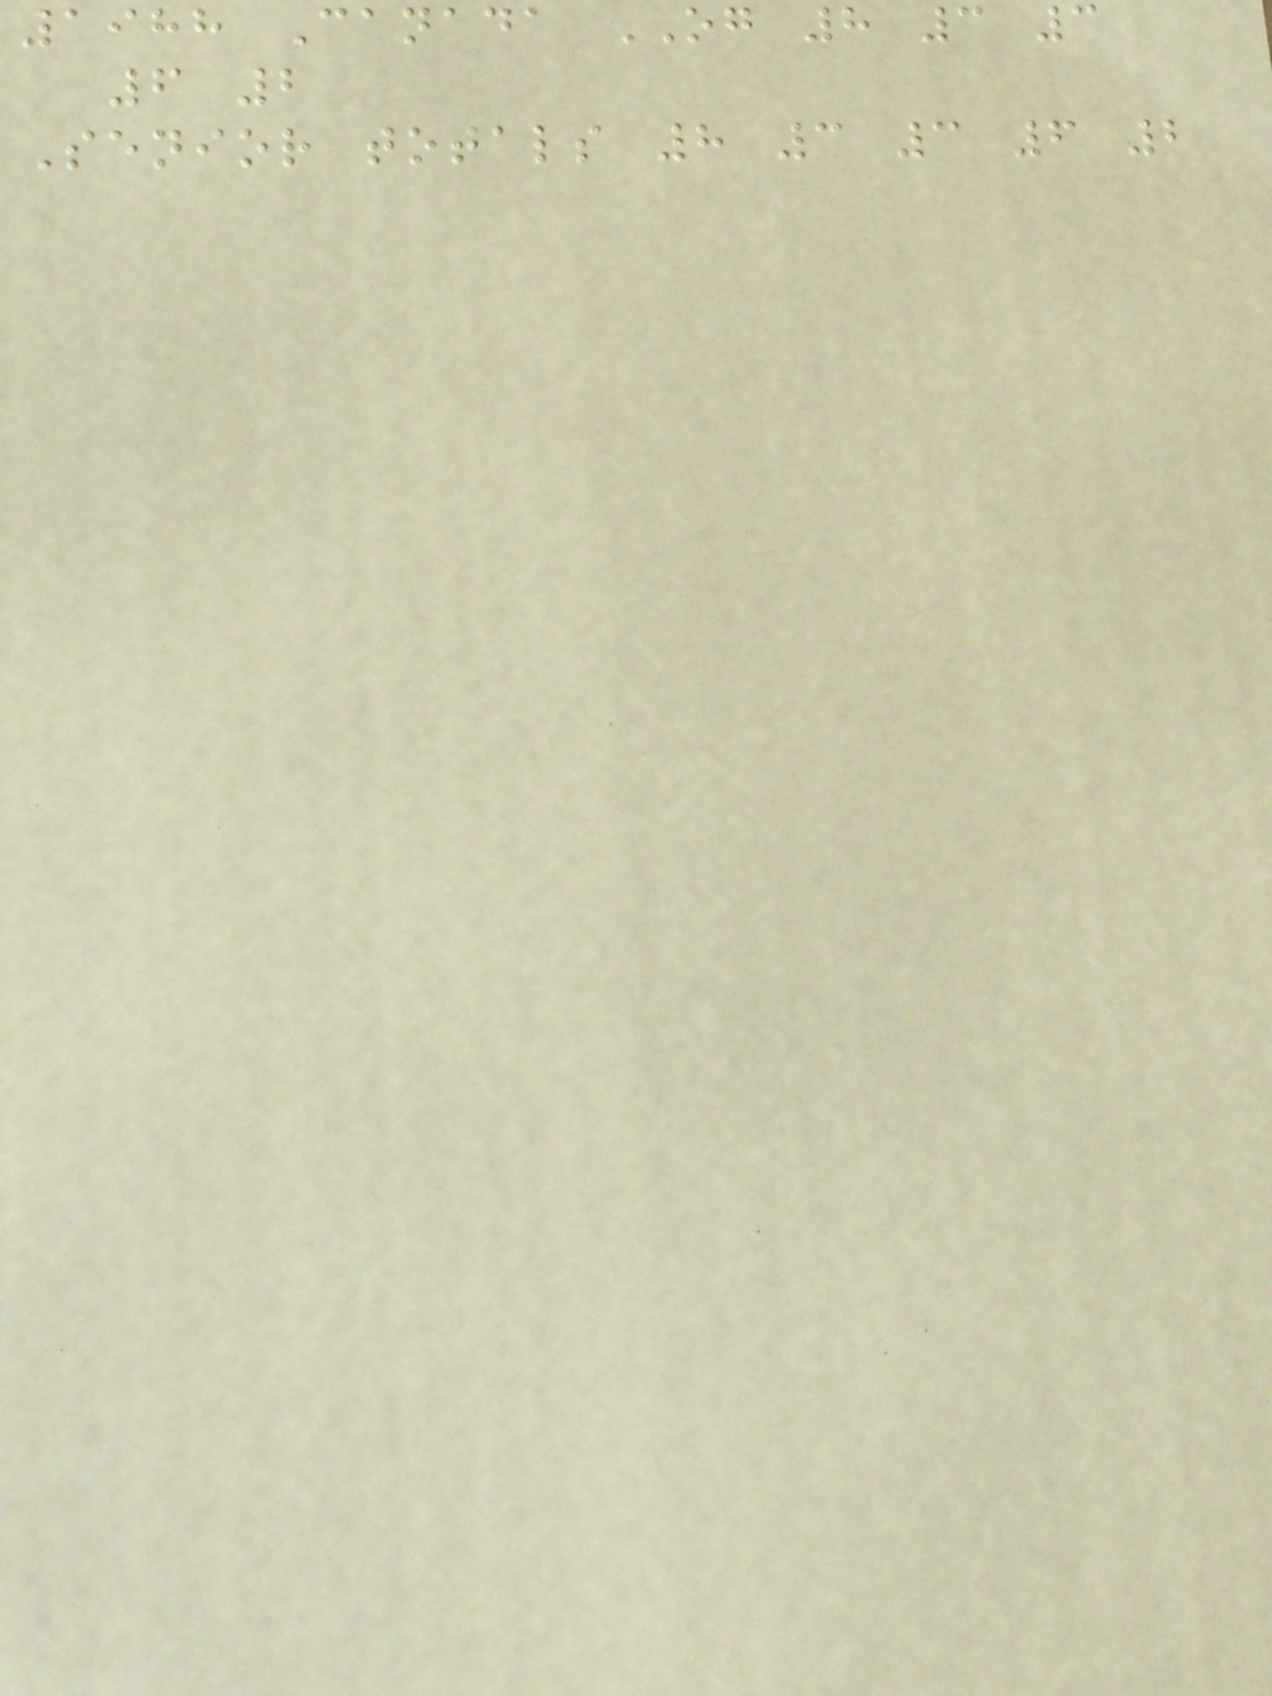1988 Canada OG 8 3 3
6 2
Senior totals 8 3 3 6 2
